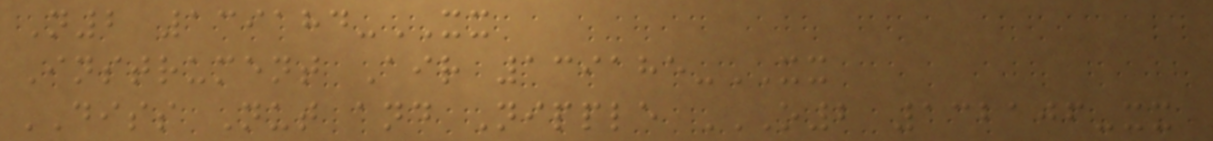N2 139184-XX
Instrument Air 139185-XX
DISS Nut and Nipple O2 132106-XX
